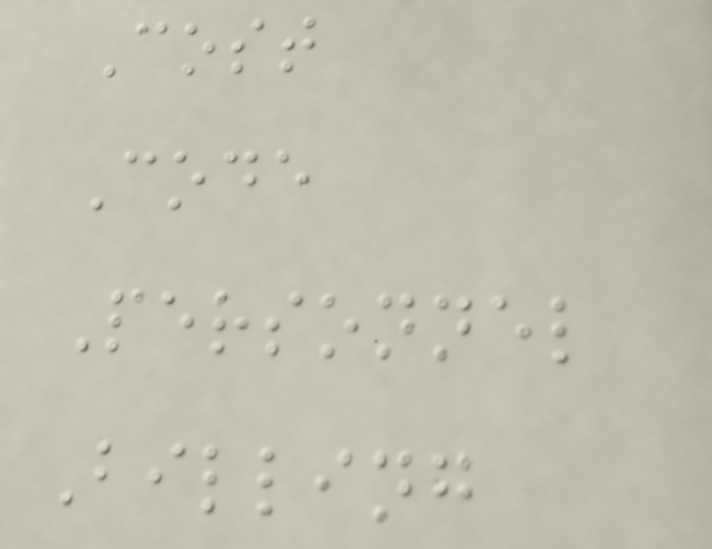Cost
Code
Personnel
Billing
